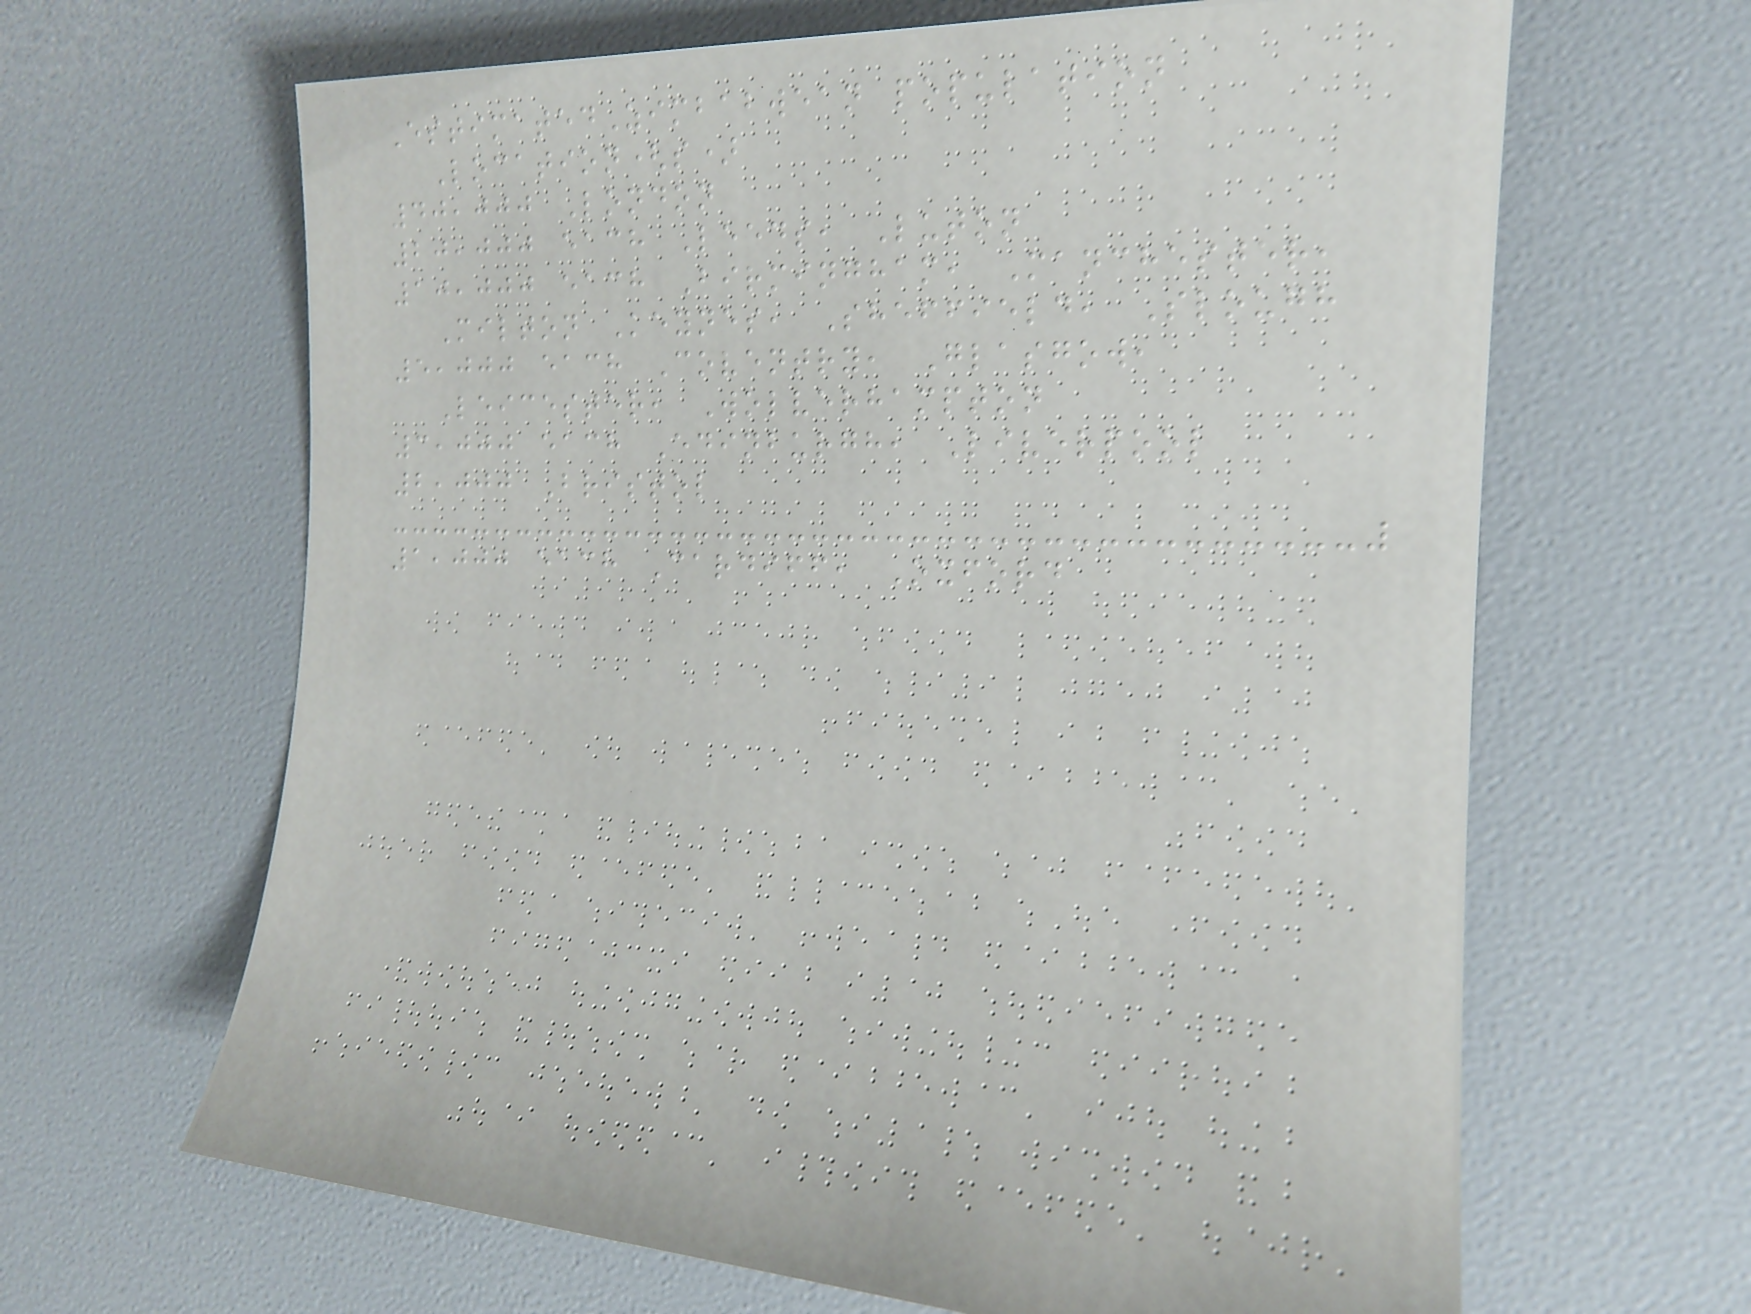EstimatedZimbabwean population
Location(s)
40,000 London
20,000 each Leeds, Luton
10,000 each Birmingham, Manchester,
Milton Keynes, Sheffield, Slough
5,000 each Coventry, Glasgow,
Leicester, Wolverhampton
3,000 each Edinburgh, Liverpool
2,000 Bristol
1,000 each Cardiff, Oxford
